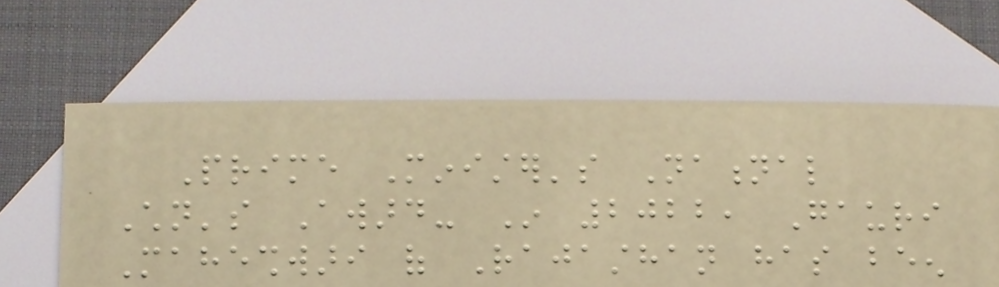Prime Minister's National
Children's Award- In 2022, Gauri
Maheshwari of Rajasthan has been
